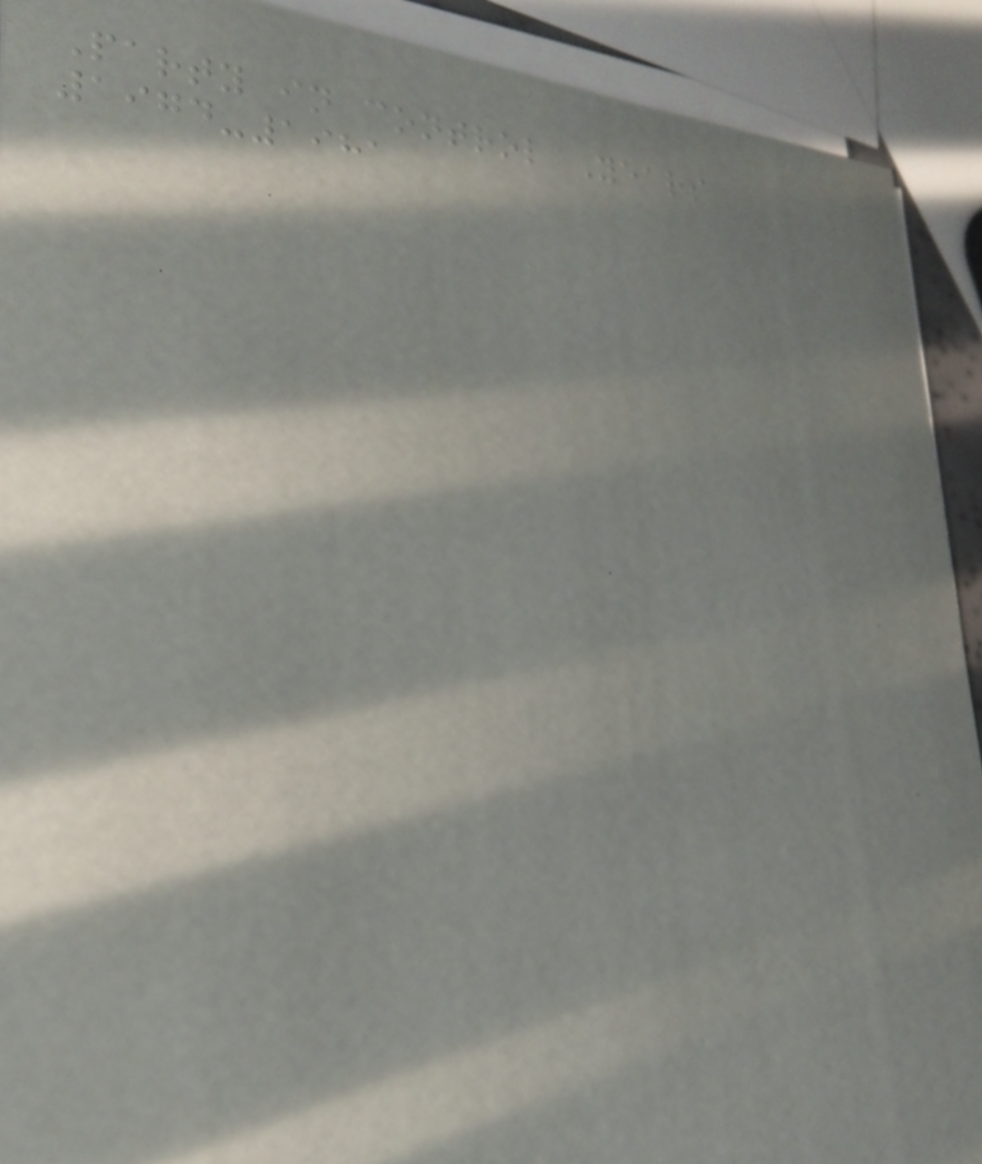Party in control Years
1974-1981
